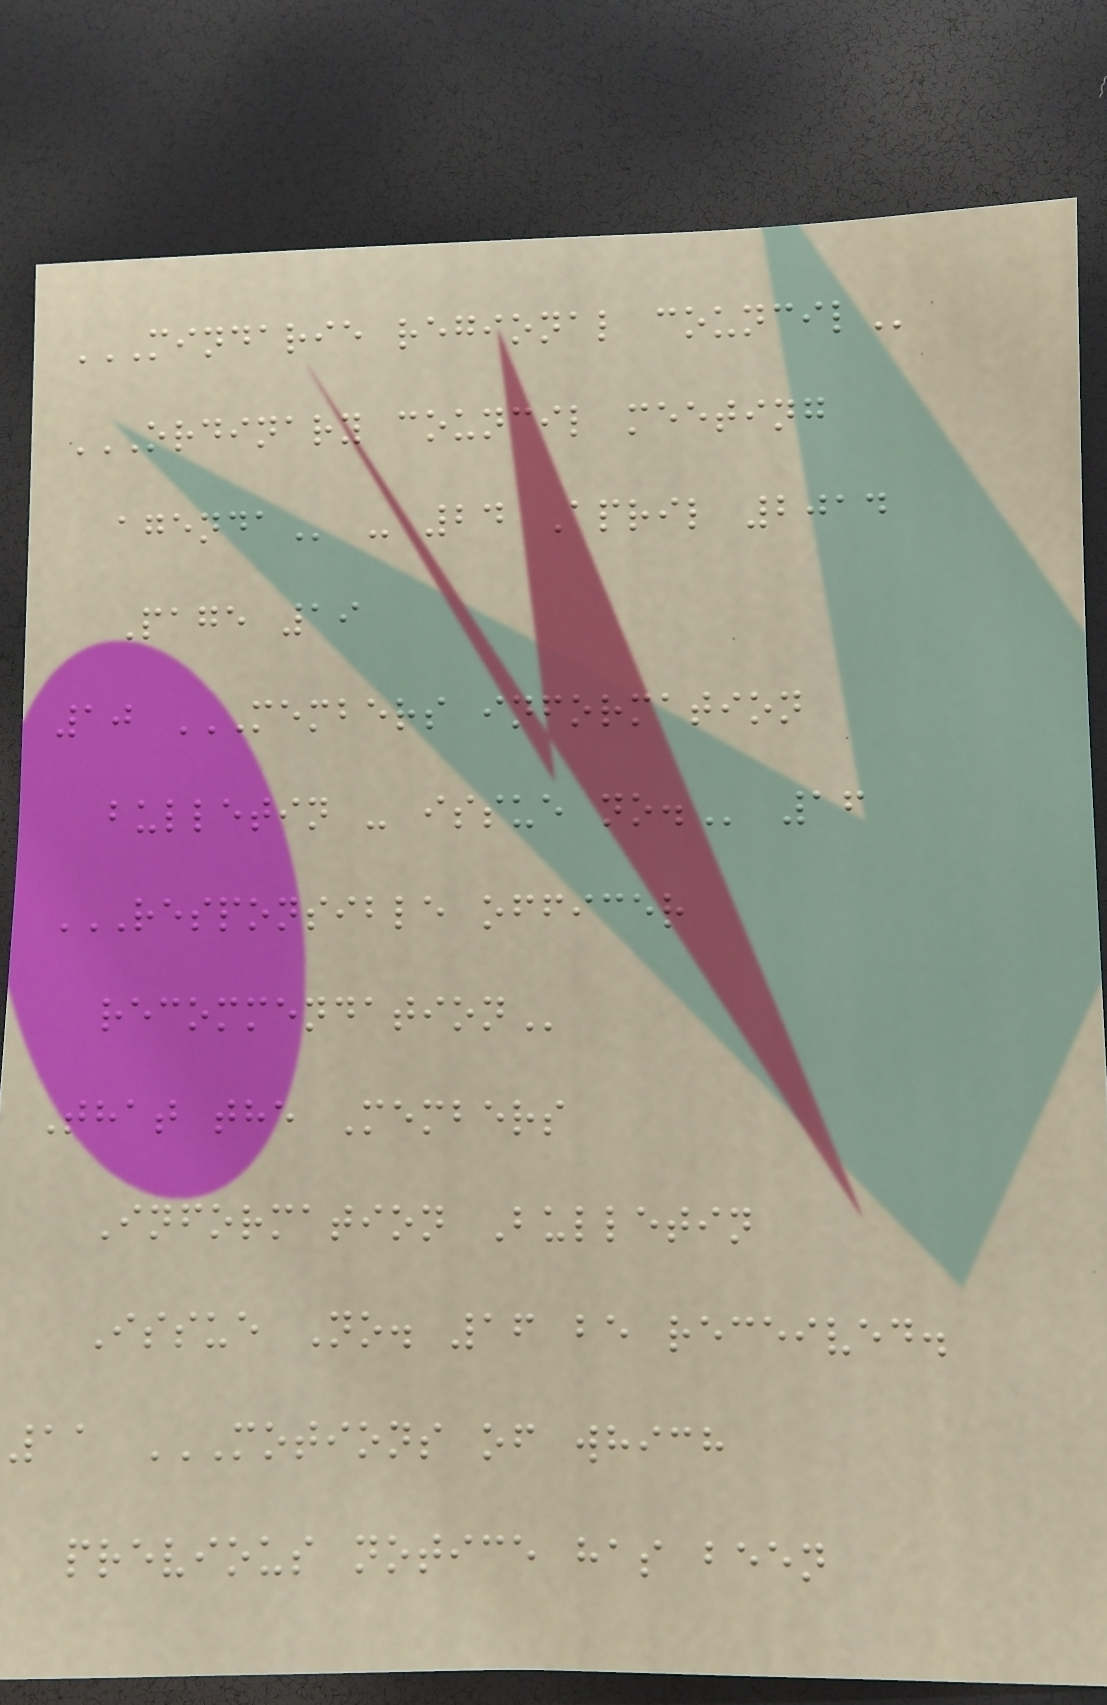MINDARIE REGIONAL COUNCIL
ORDINARY COUNCIL MEETING
AGENDA - 24 April 2014
Page 19
10 MEMBERS INFORMATION
BULLETIN - ISSUE NO. 16
RESPONSIBLE OFFICER
RECOMMENDATION
That the Members
Information Bulletin
Issue No. 16 be received.
11 MOTIONS OF WHICH
PREVIOUS NOTICE HAS BEEN
